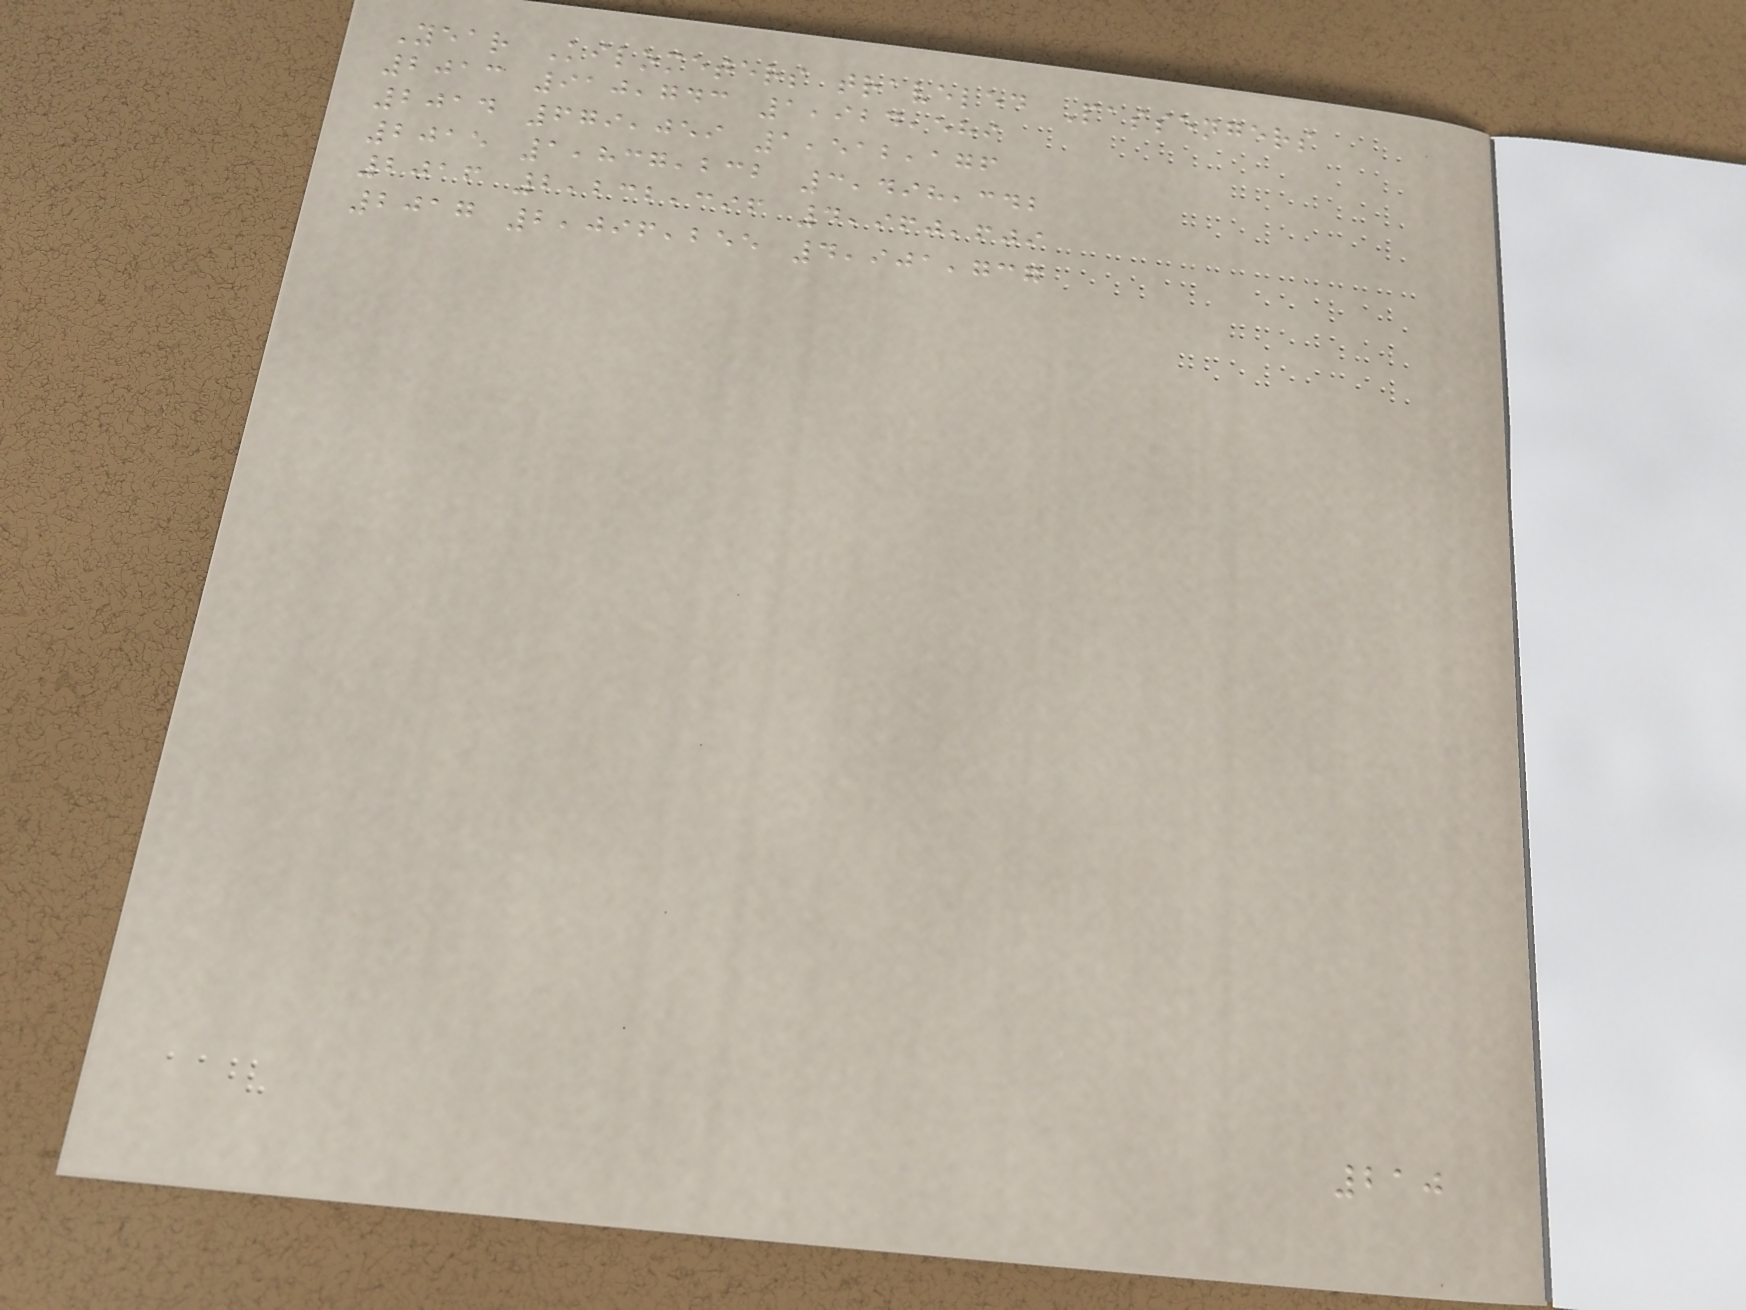Year Kilometers traveled Passengers
2013 910,743 1,924,589
2014 679,059 1,512,176
2015 1,837,232 3,498,342
2016 2,232,396 4,960,609
2017 2,096,255 4,901,737
210
